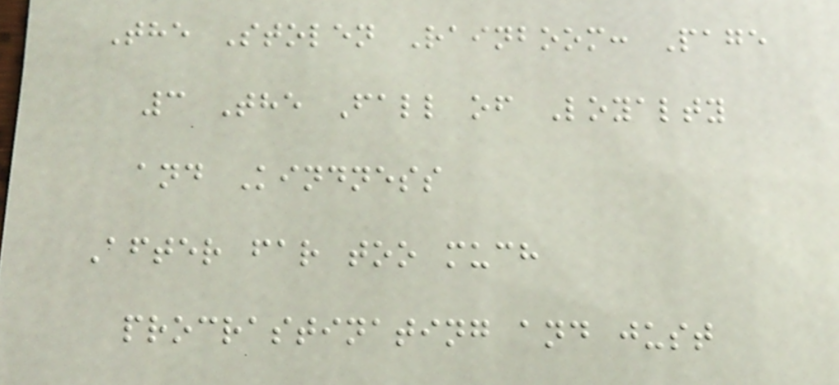The Stolen Rainboom: Page
3 The Fall of Loyalty
and Kindness
After far too much
procrastinating and just
